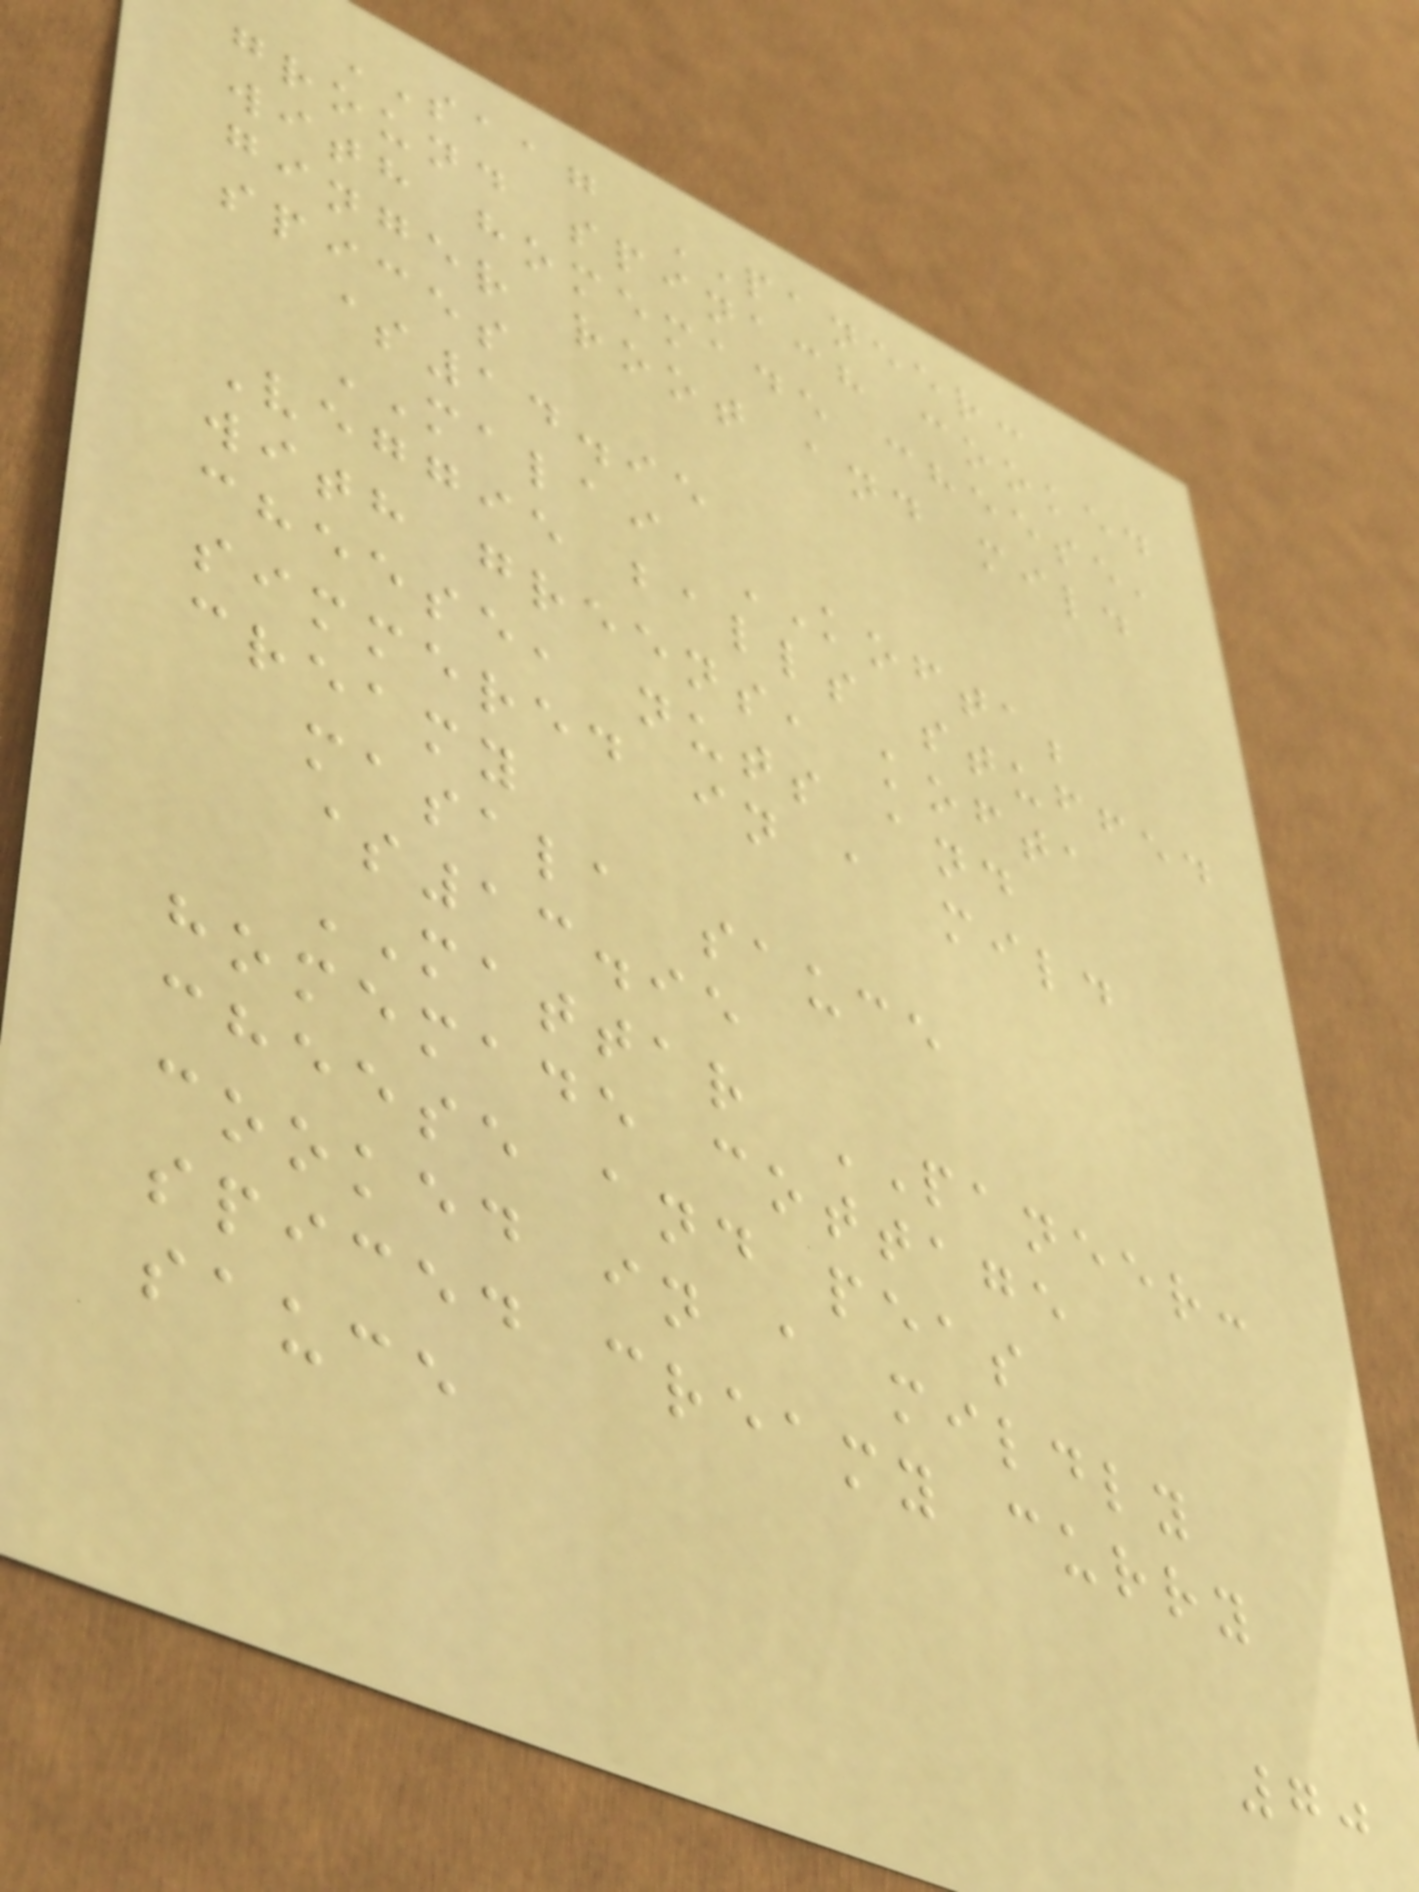SAAG PANEER:
ground spinach cooked
with homemade cheese,
ginger root and mild
spices
$14.95
MALAI KOFTA;
Veggie balls stuffed
with greens, kofta
cheese, nuts and
simmered in a mild
creamy
masala sauce
$13.95
MATTAR PANEER:
homemade cottage
cheese and peas
cooked in a mildly
spiced creamy curry
sauce
70
